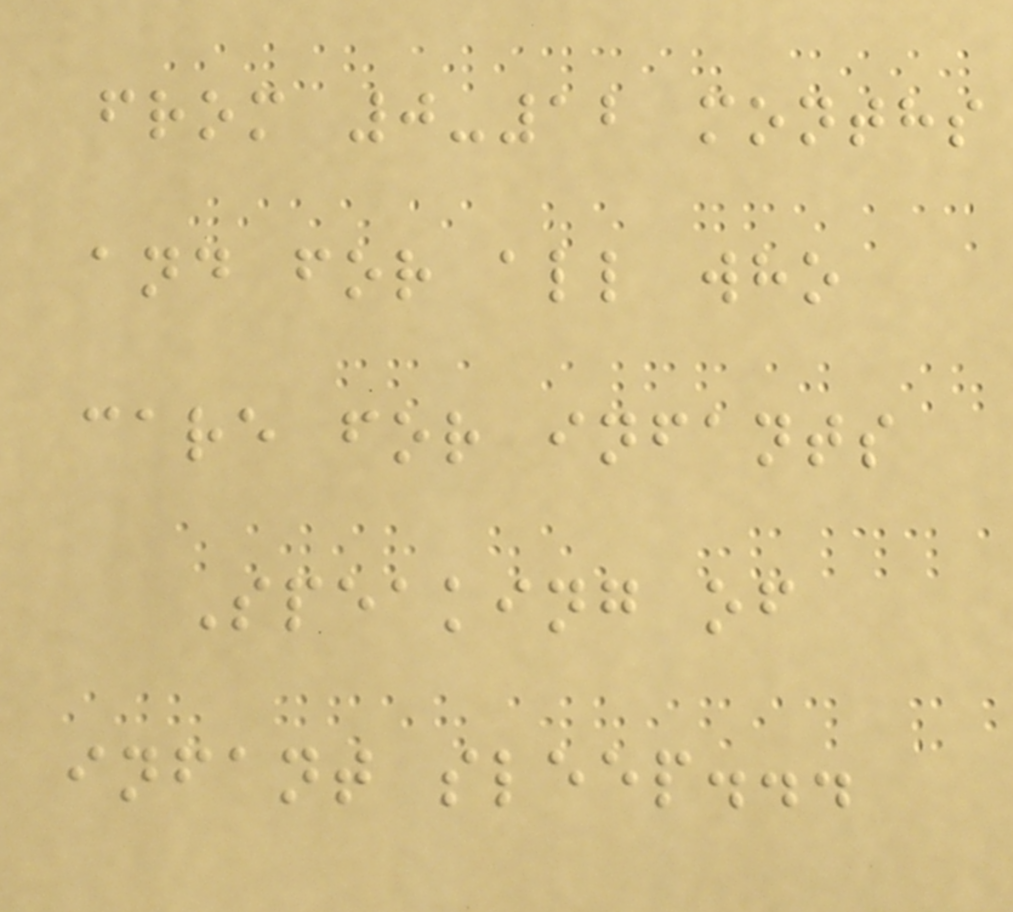from 0-12 months
and for all who
care for infants
Speaking of
infant sleep...
